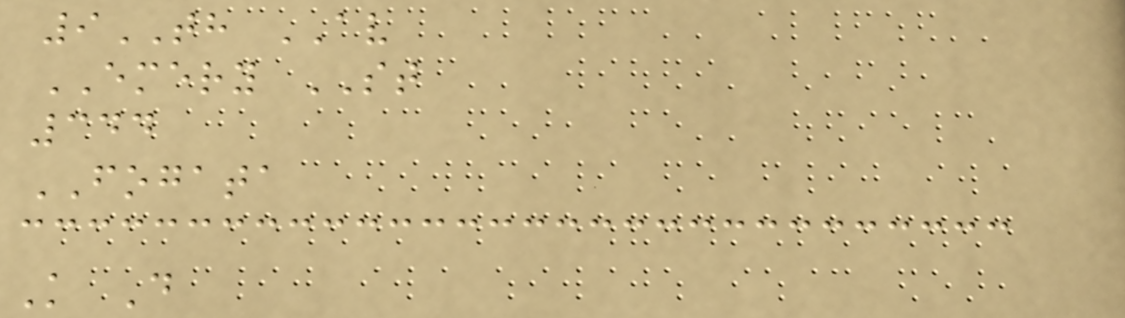9TH AV
EMERY ST
344
FOGATA
K D
